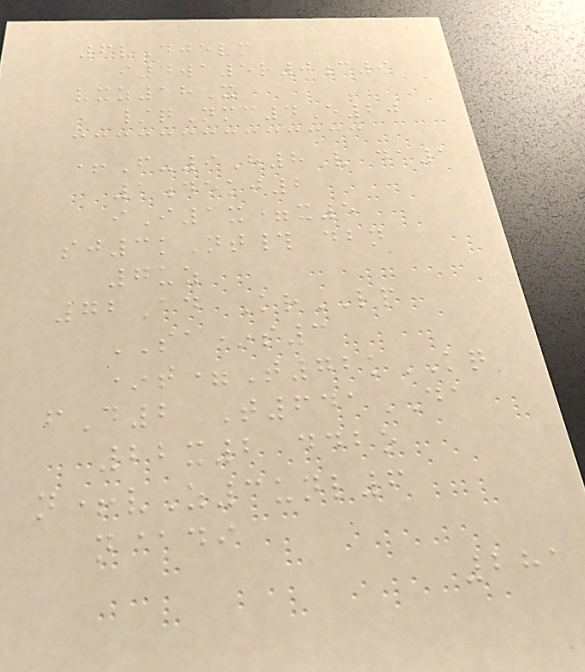6vDjevm
i4wa5r0c9
vxz18X
/qNmc4E20
+F-9H8V da1
1dekj2
iI1x=x5
sj3kNt# dbn
7uz
72Ad KrLP
SA*s3
*t=T72kKQ
fD2 T641DA
22x2 ddbo
n+vZ3unl6
n@di
281
